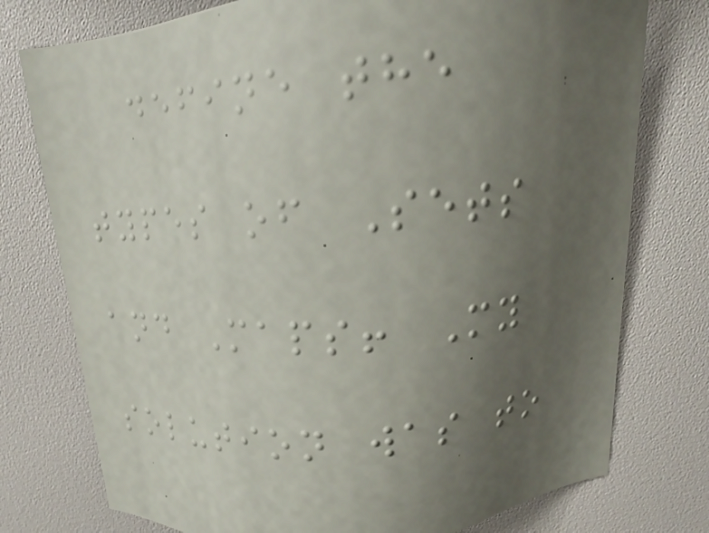define the
types of Sets
and Maps! My
solution was to
